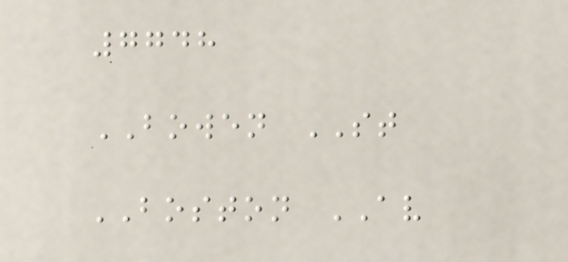7748
BOWEN ST
BOSTON AV
